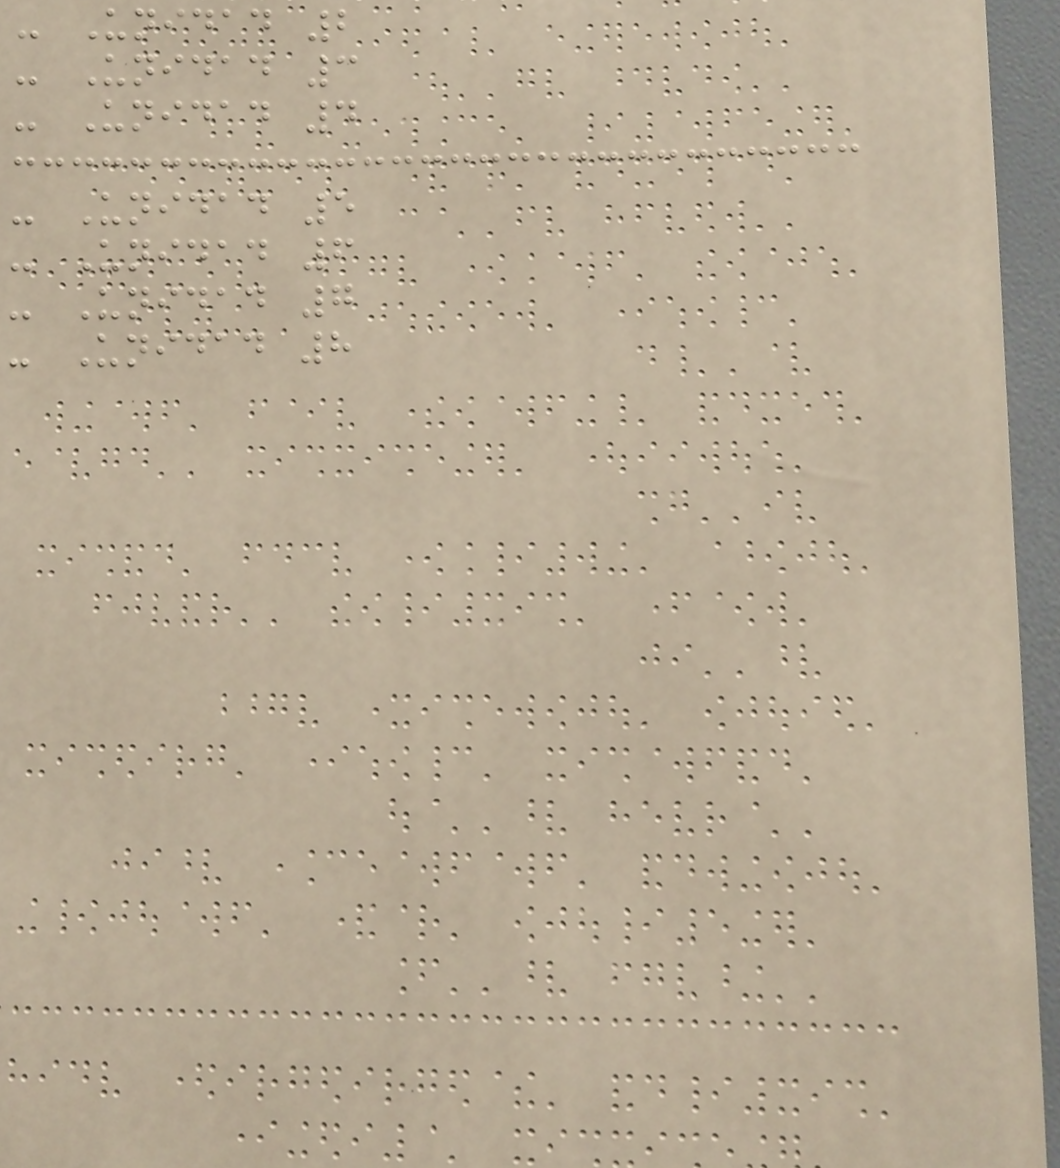- Unidad 2
- Unidad 3
- Unidad 4
- Unidad 5
- Unidad 6
- Unidad 7
- Unidad 8
